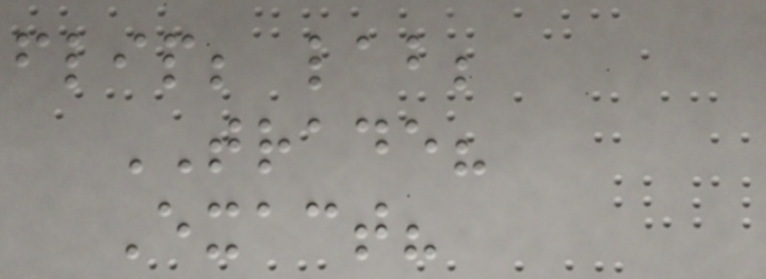flip; lab;
TRADE?
Exact?
